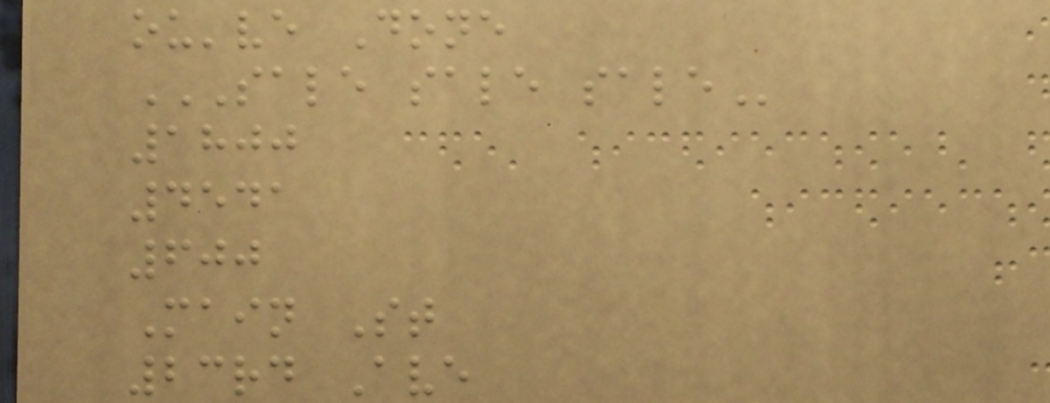ou've Done
SALE SALE SALE
1800
4541
600
Main St
23rd Ave
